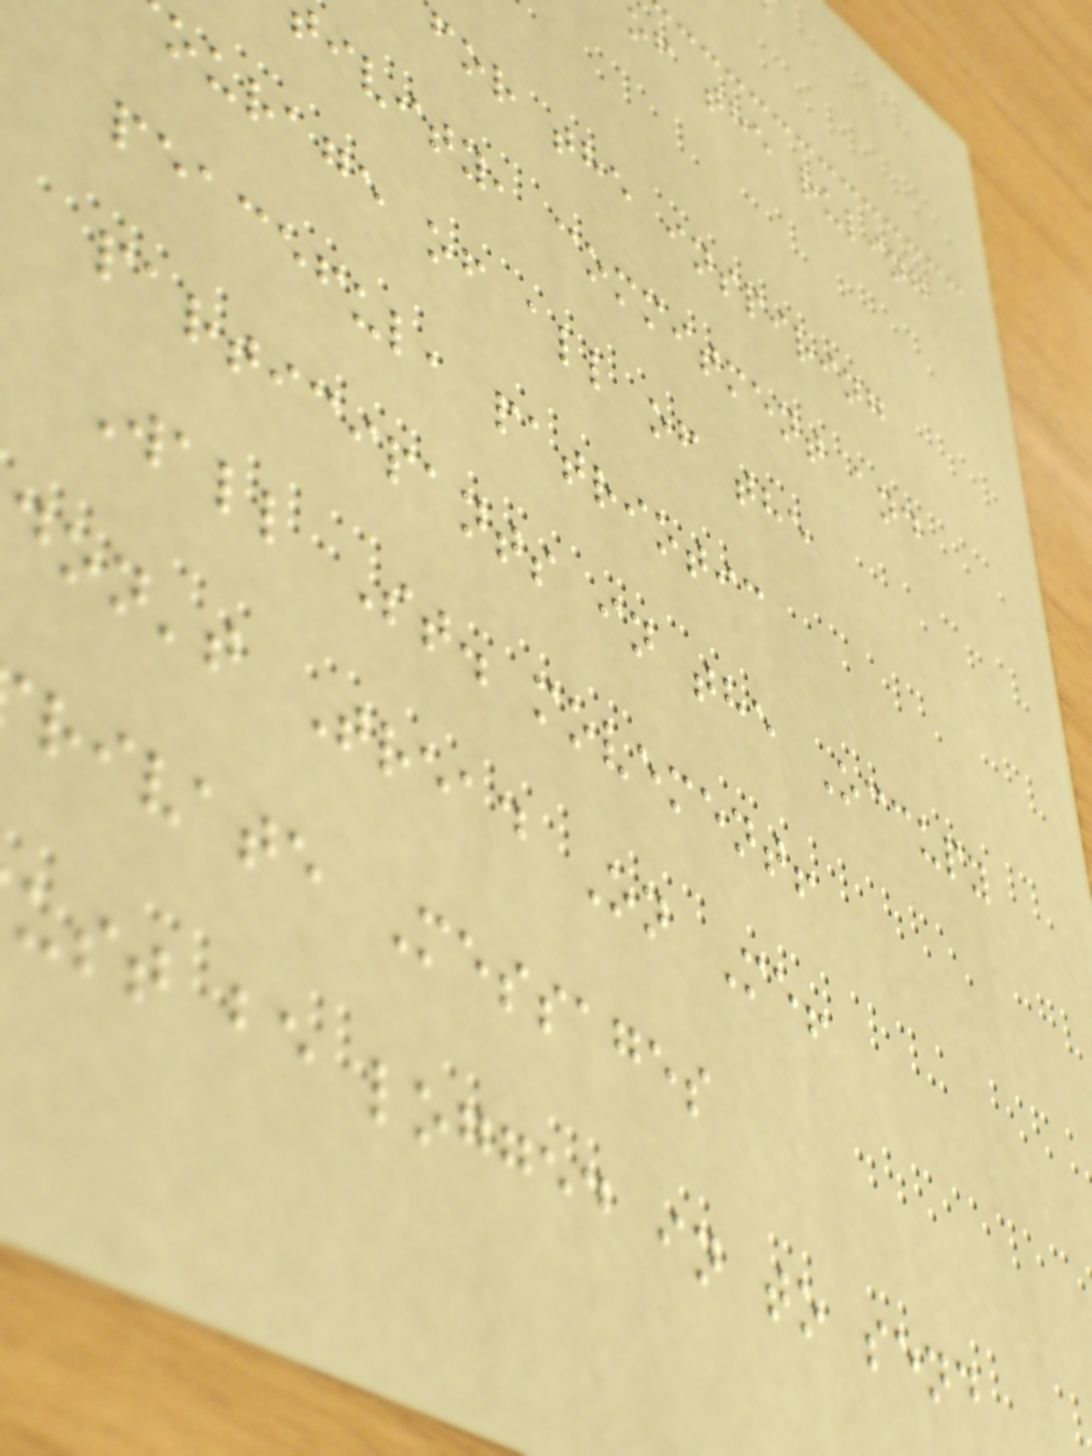of the ruling
for the inspiring
ivity, commitment and
ourage of all of the
peaceful, patriotic
participants in the Occupy
Wall St. movement!
don't Tread On Me!
rivate Messages
ust be logged in to send
